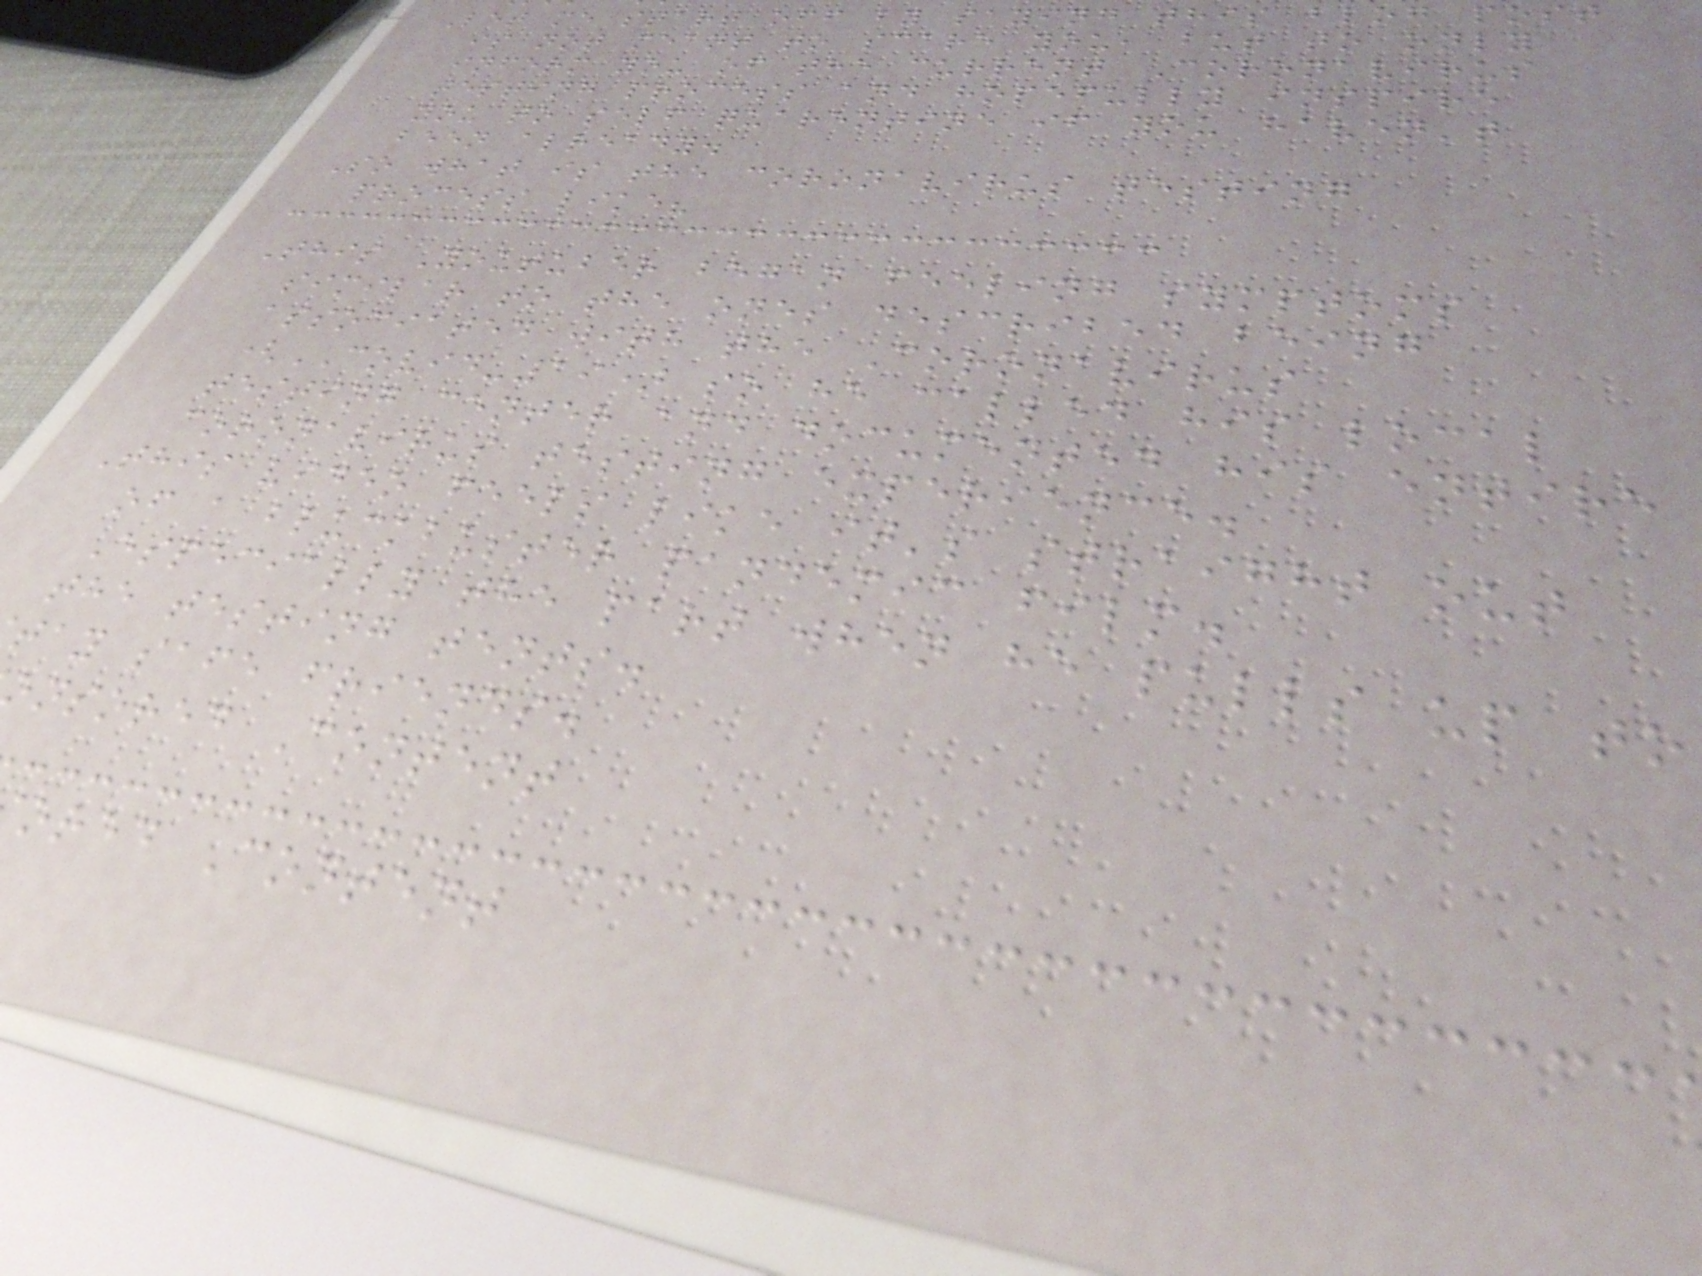Let me start off by saying this blog post
is not meant to scare you, but to only
inform you of the current Coronavirus
testing process and hopefully inspire
you to self quarentine if you haven't
been already.
So what is the coronavirus testing
process like?
This Youtuber began feeling symptoms
similar to the ones described being
associated with the Coronavirus
(COVID-19) so he called his local
testing center and documented his entire
coronavirus testing experience.
This video feels like it's straight out
of a bluckbuster pandemic film.
Especially the part when he pulls up to
the testing tents.
tay safe friends.
onsored Content
ored Content
